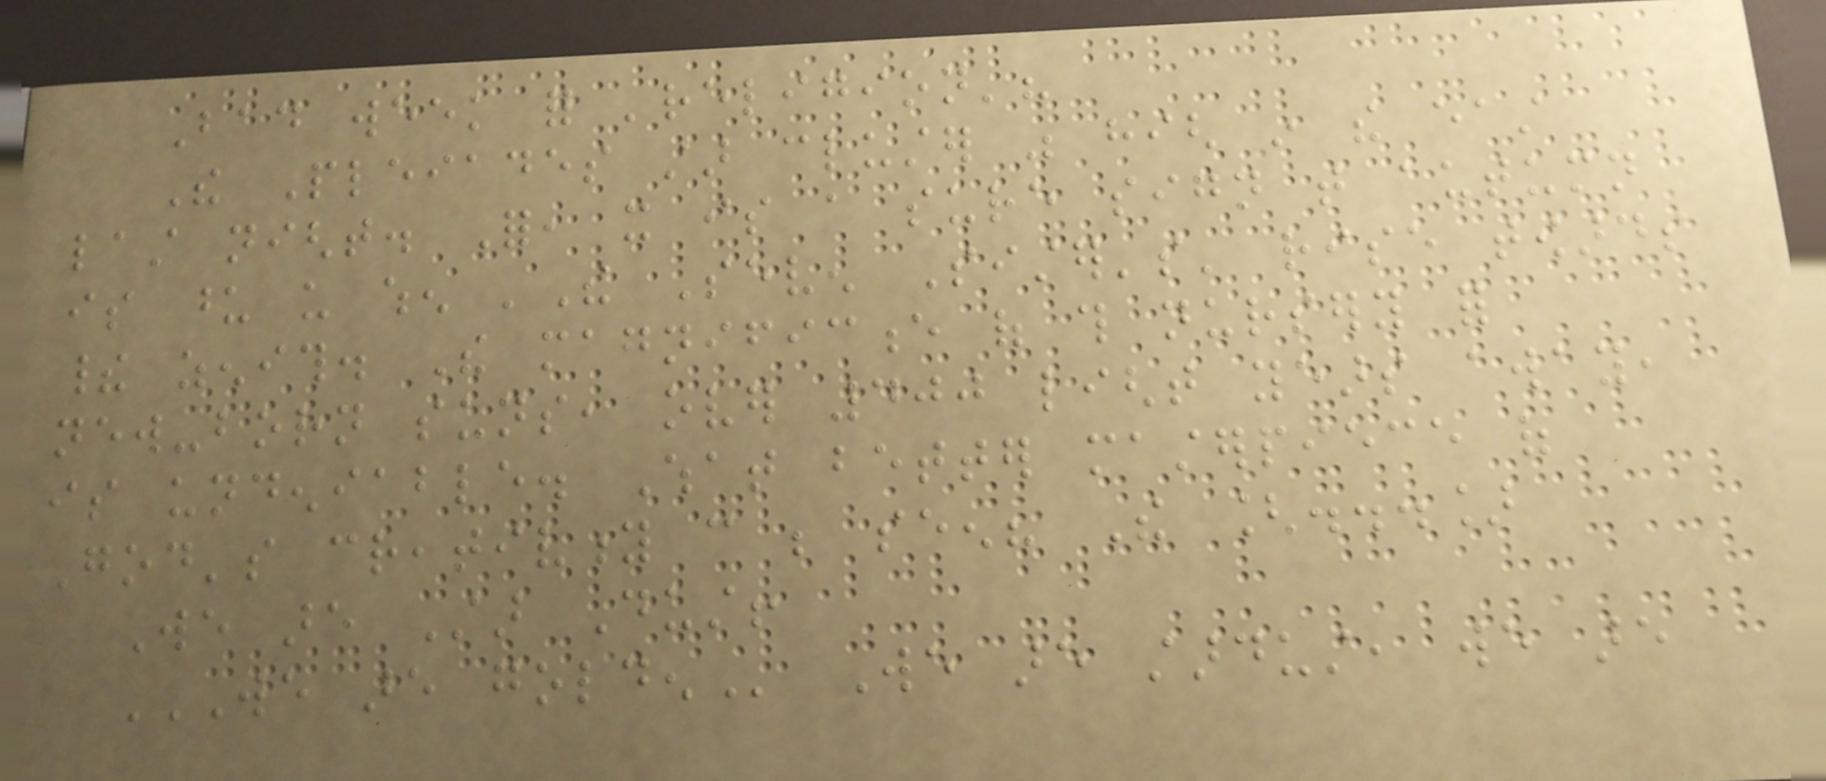Bad week for 'religion'?
The Pleiades star cluster was high in the east
last night. For, it is a sure sign that autumn
is upon us when 'The Seven Sister's' rise towards
their zenith. The magnificence of this nursery for
new-born suns, over 400 light years away,
is undeniable. What better masterpiece of
God's creativity can be seen? The [...]
We are Star Dust!
WE ARE GOLDEN We are stardust, we are
